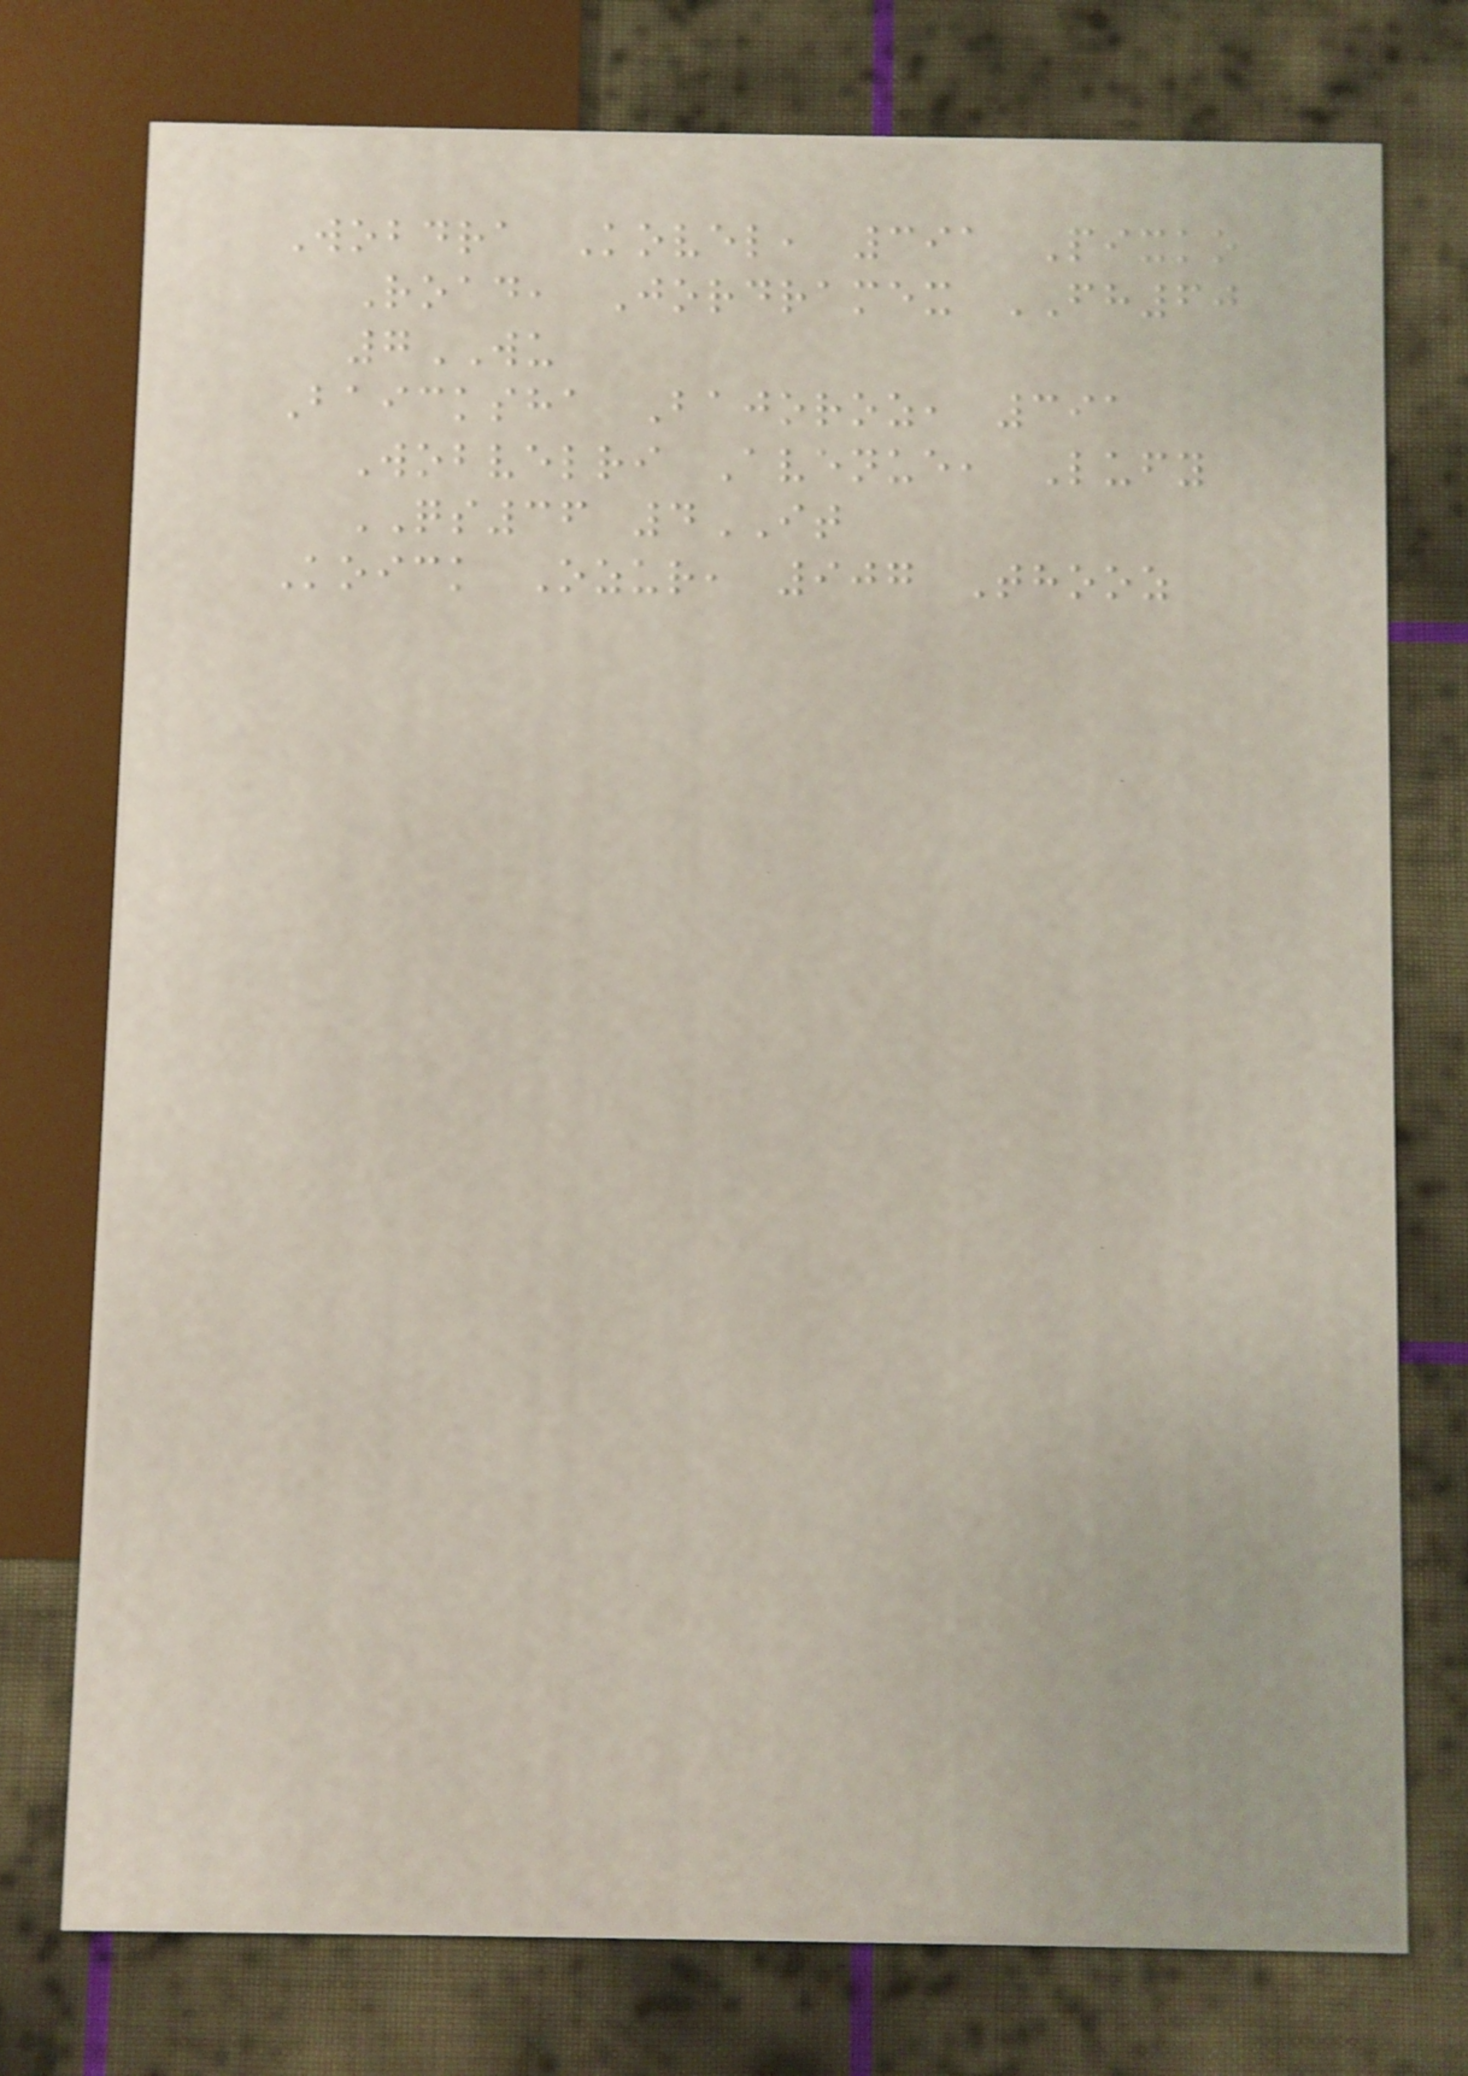Wobdra Kovel, 391 Pixko
Road, Jordramex FH60
7WU
Baicksha Bajoroz, 391
Wobvelri Avenue, Lufy
QS36 4IT
Koick Ozur, 907 Thooz
